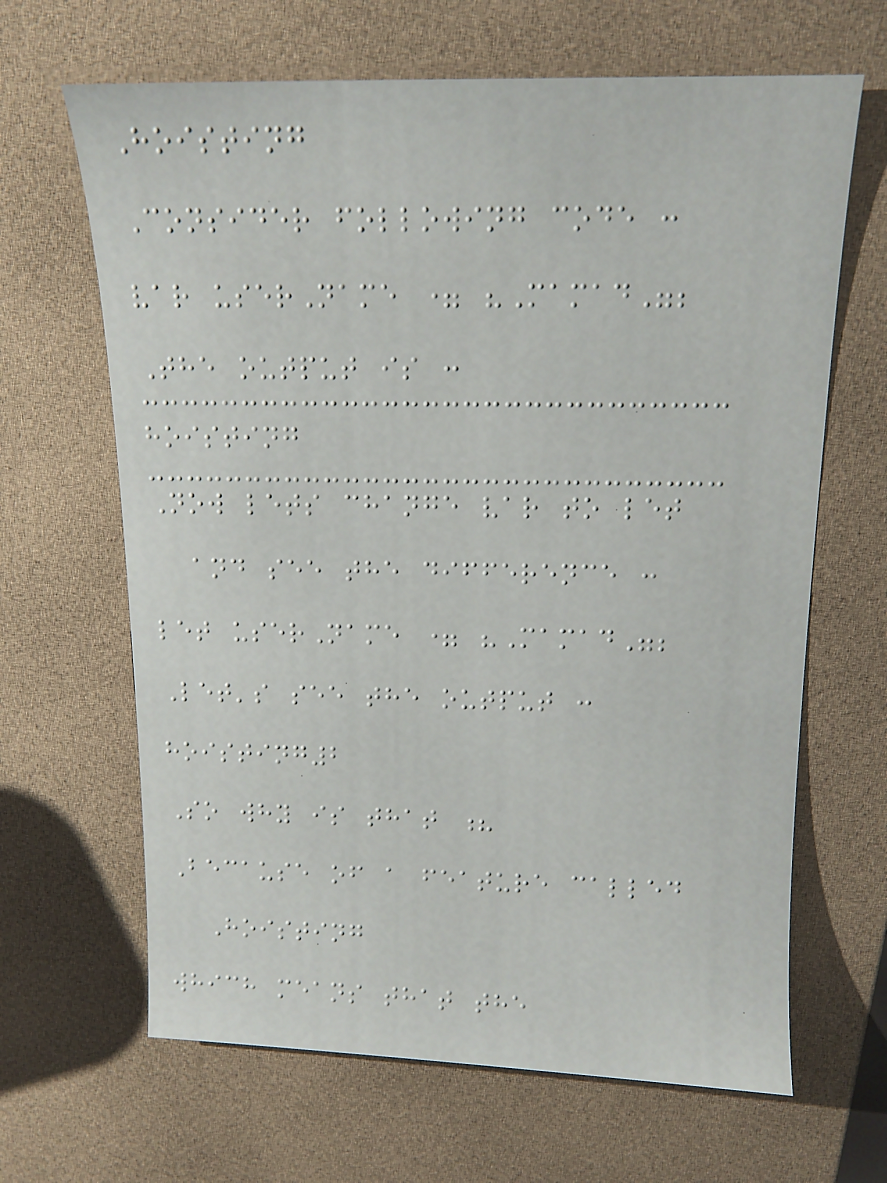Hoisting
Consider following code :
var userName = "Mamad";
The output is :
hoisting
Now lets change var to let
and see the difference :
let userName = "Mamad";
Let's see the output :
hoisting2
So why is that ?
Because of a feature called
Hoisting
which means that the
